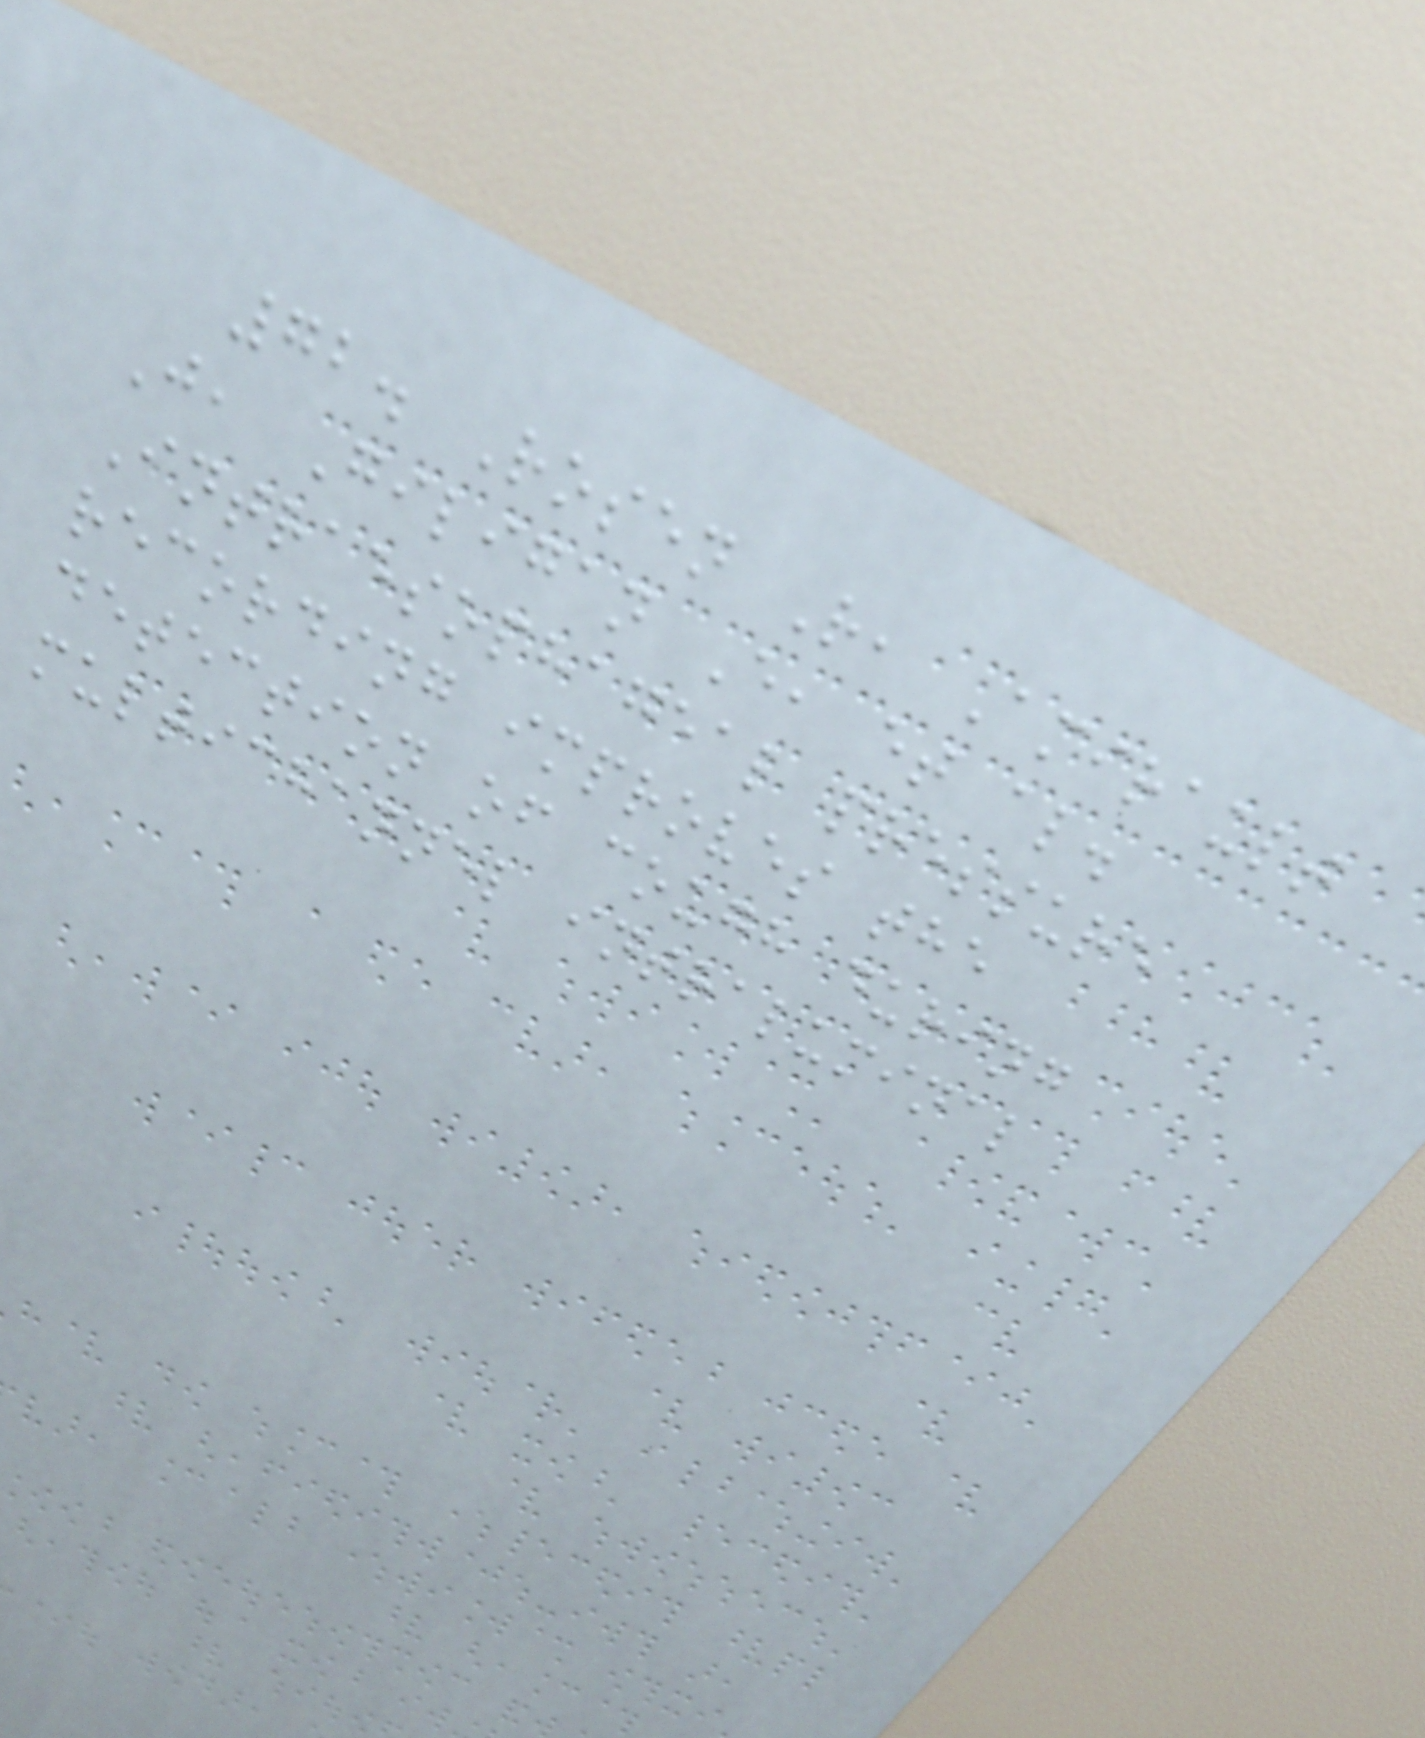72. Rosen R, Amirault
J, Giligan E, et al.
Intraesophageal pressure
recording improves the
detection of cough during
multichannel intraluminal
